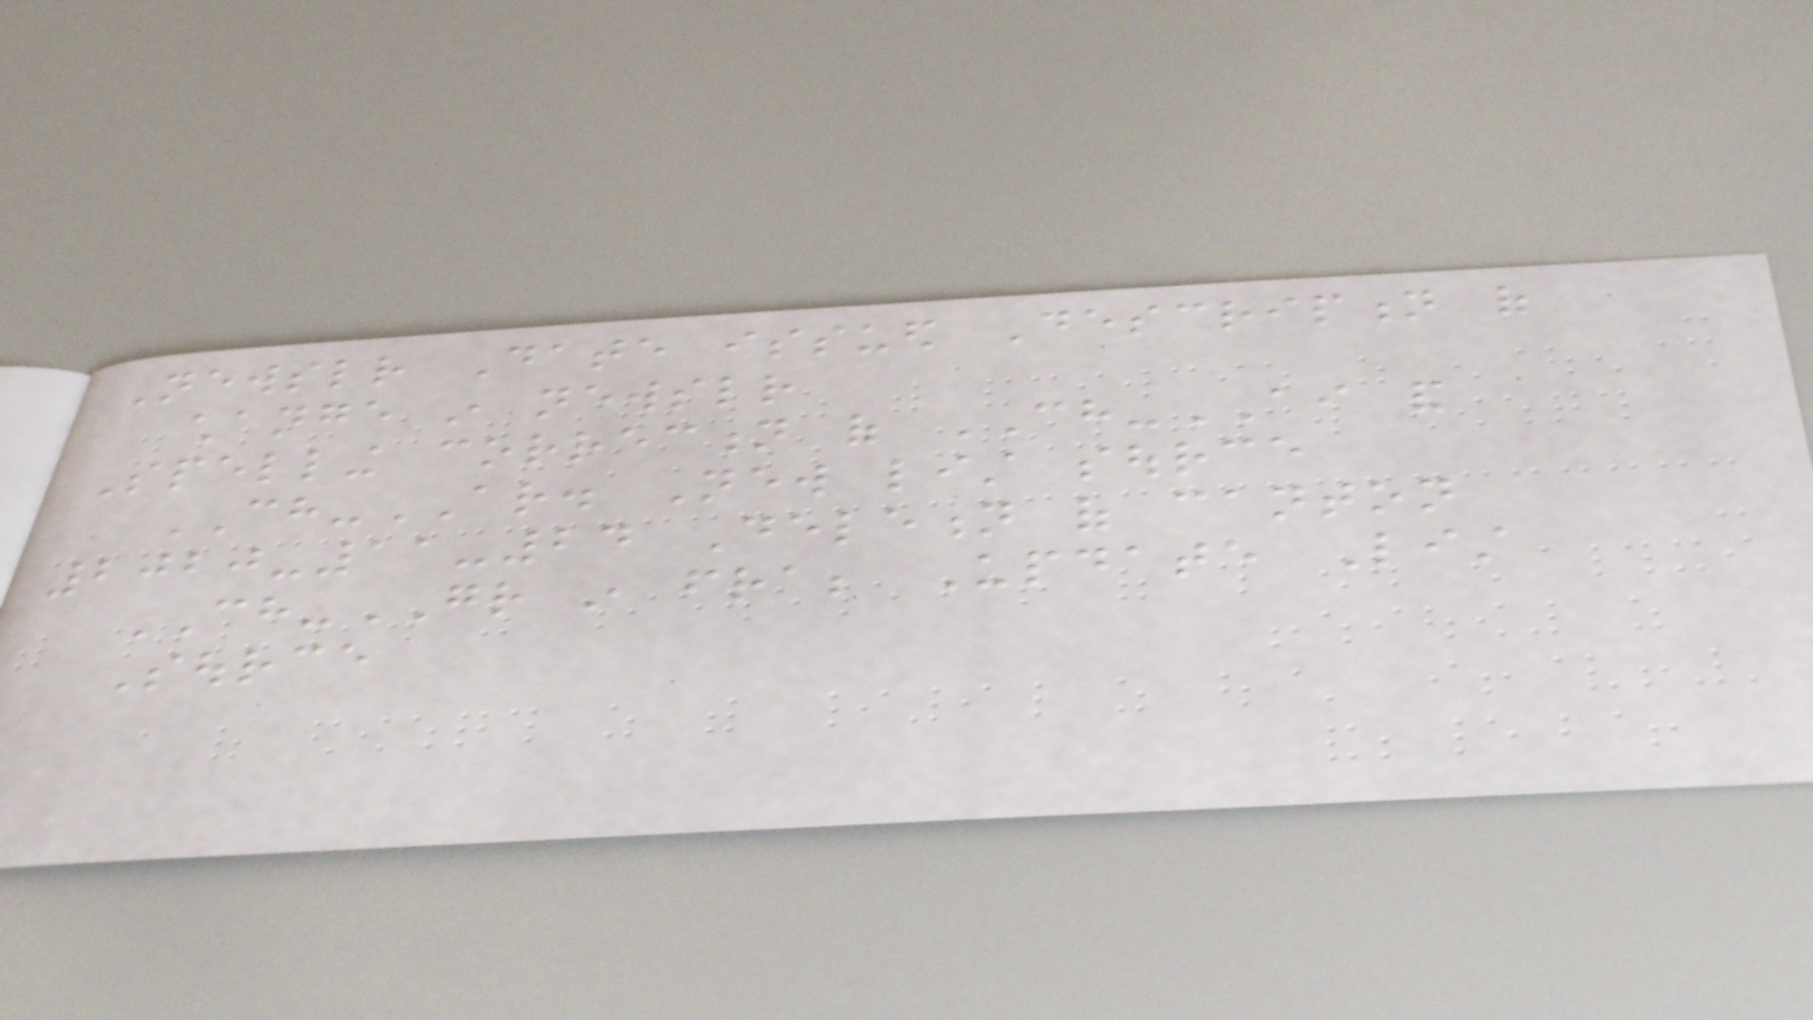Newsletter Date issued Description of
change in newsletter
Spelling correction of CH-AI and
CH-AR. New list source
2020-11-24 Deletion of canton
CH-GR in fra; Update List
Source
